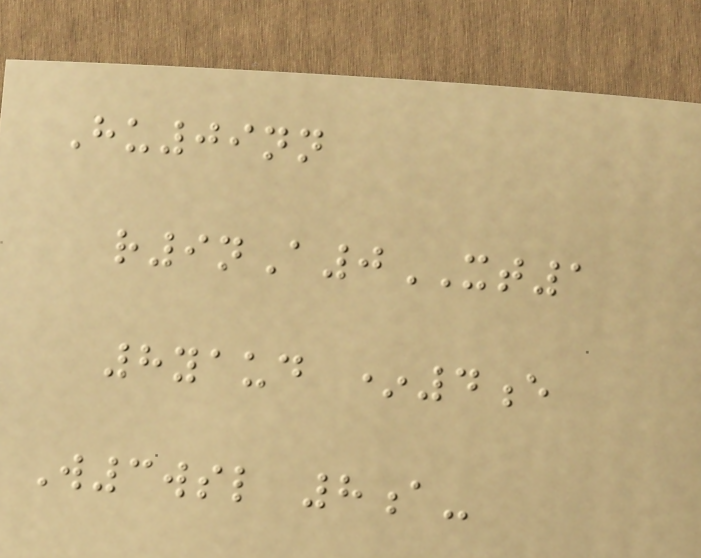Hu09nn
r9nA0XT1
8yaud *4e
W3wsl 8a-
